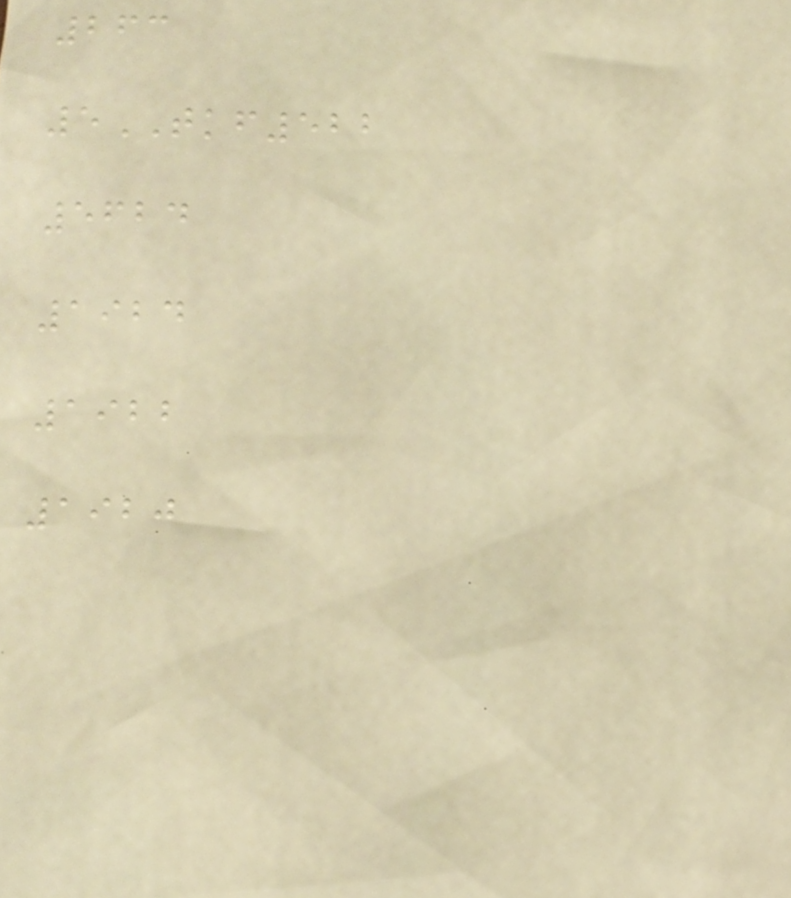263
5TKF522
5624
1924
1922
1920
